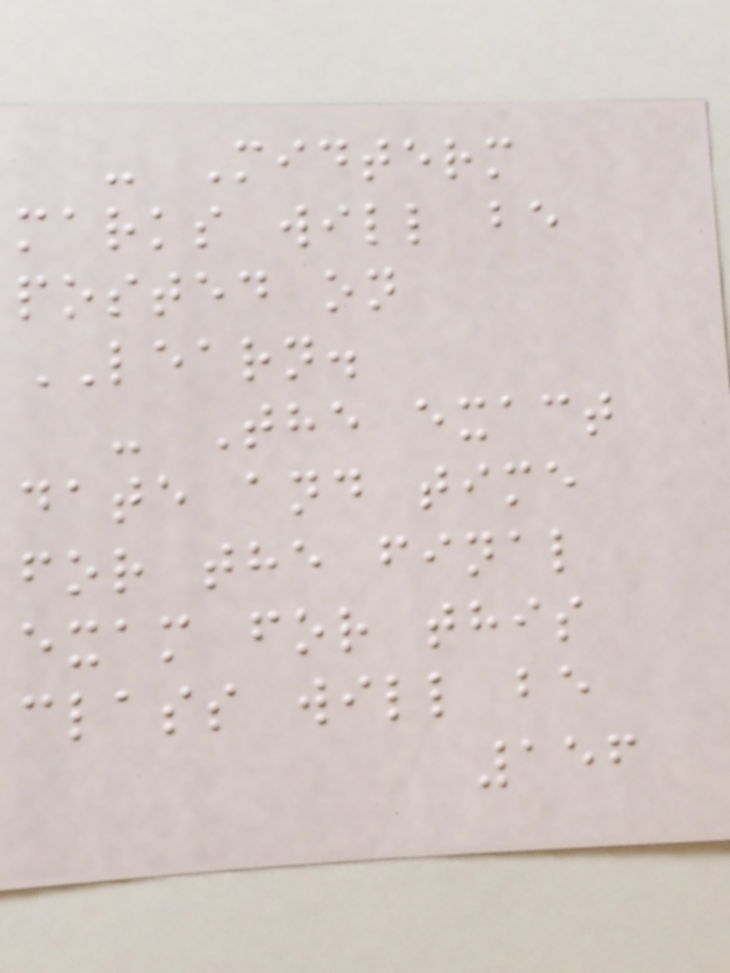- Midterm
marks will be
posted on
LEARN.
- The exact
date and time
for the final
exam for this
class will be
156
